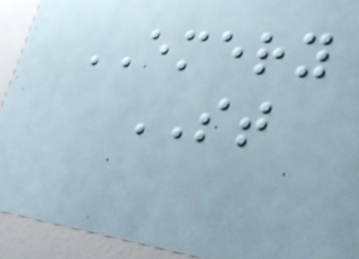EMERY
ST
